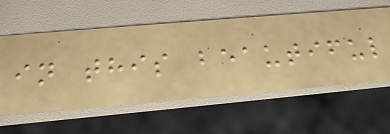in this beautiful
